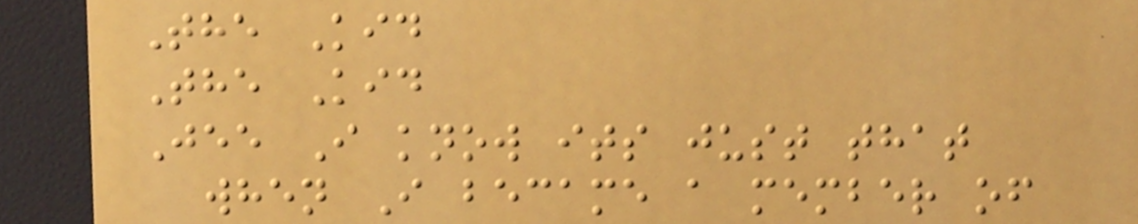The Kid
The Kid
Jee I know its just that
when I became a member of
